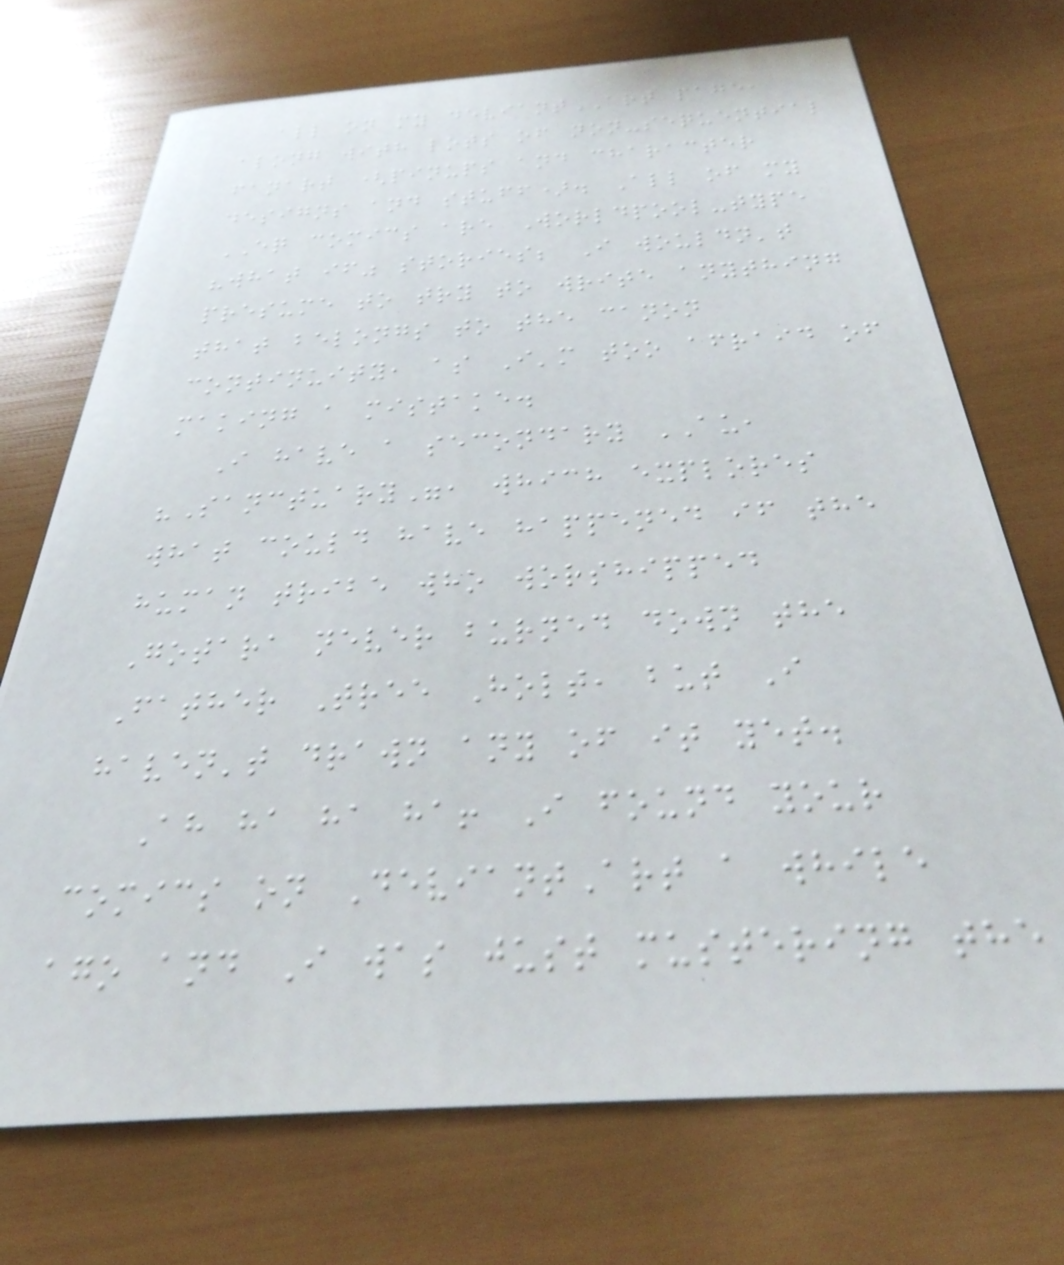all on my deviantART page,
along with lots of non-sequential
fanart (pinups and character
designs and stuff). All of my
EQ comics are Worldpool-type
"what if" stories; I wouldn't
presume to try to write anything
that belongs to the canon
continuity, as I'm too afraid of
making a mistake.
I have a secondary AU,
"Sanctuary", which explores
what could have happened if the
human tribe who worshipped
Gotara never burned down the
Father Tree Holt, but I
haven't drawn any of it yet.
Ah ha ha ha! I found your
comics on DeviantArt a while
ago and I was just mustering the
